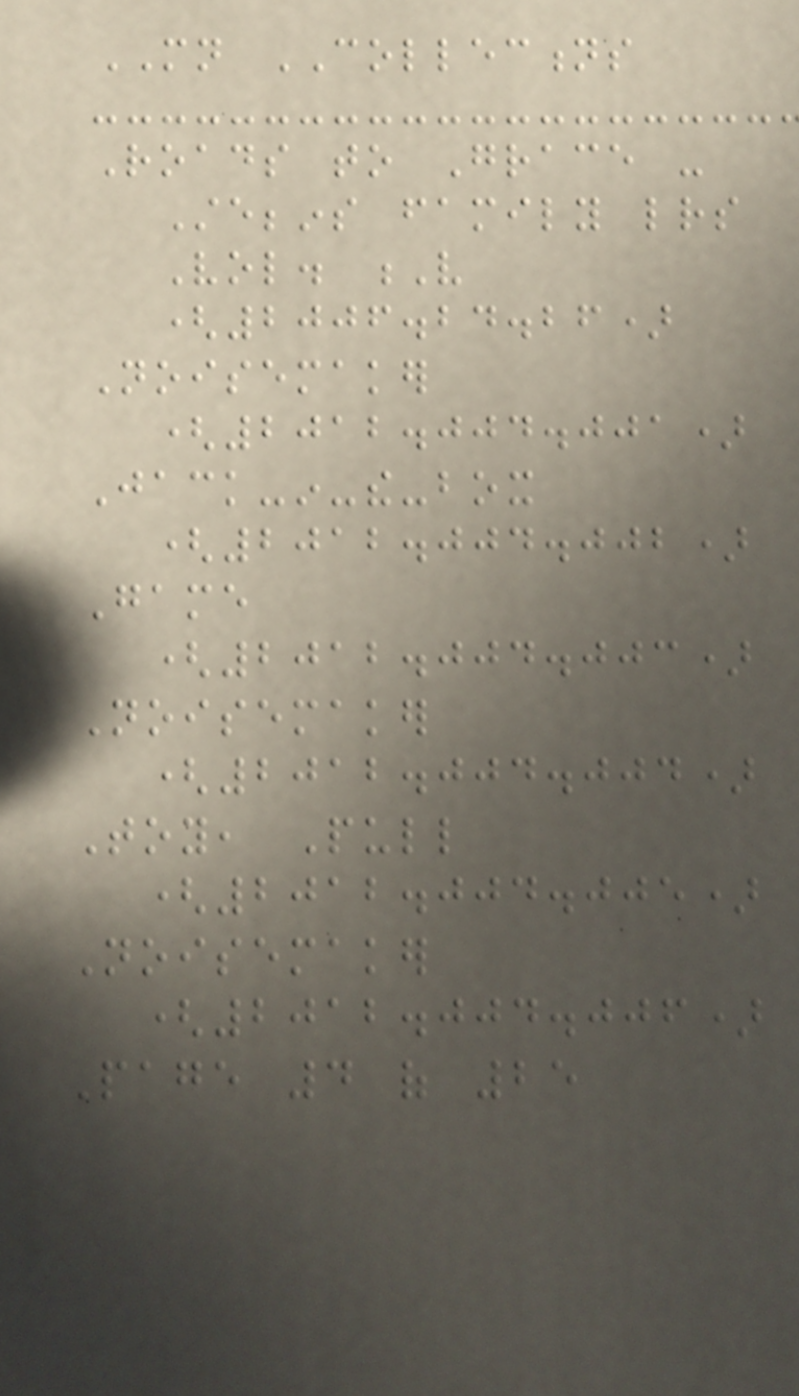MN COLLECTIONS
Roads to Grace -
Stebbins family letters
Vol. V
(2006.24.26)
Noisemaker
(2012.004.001)
Jack-in-the-box
(2012.004.002)
Game
(2012.004.003)
Noisemaker
(2012.004.004)
Toy, Pull
(2012.004.005)
Noisemaker
(2012.004.006)
Page 4 of 25
